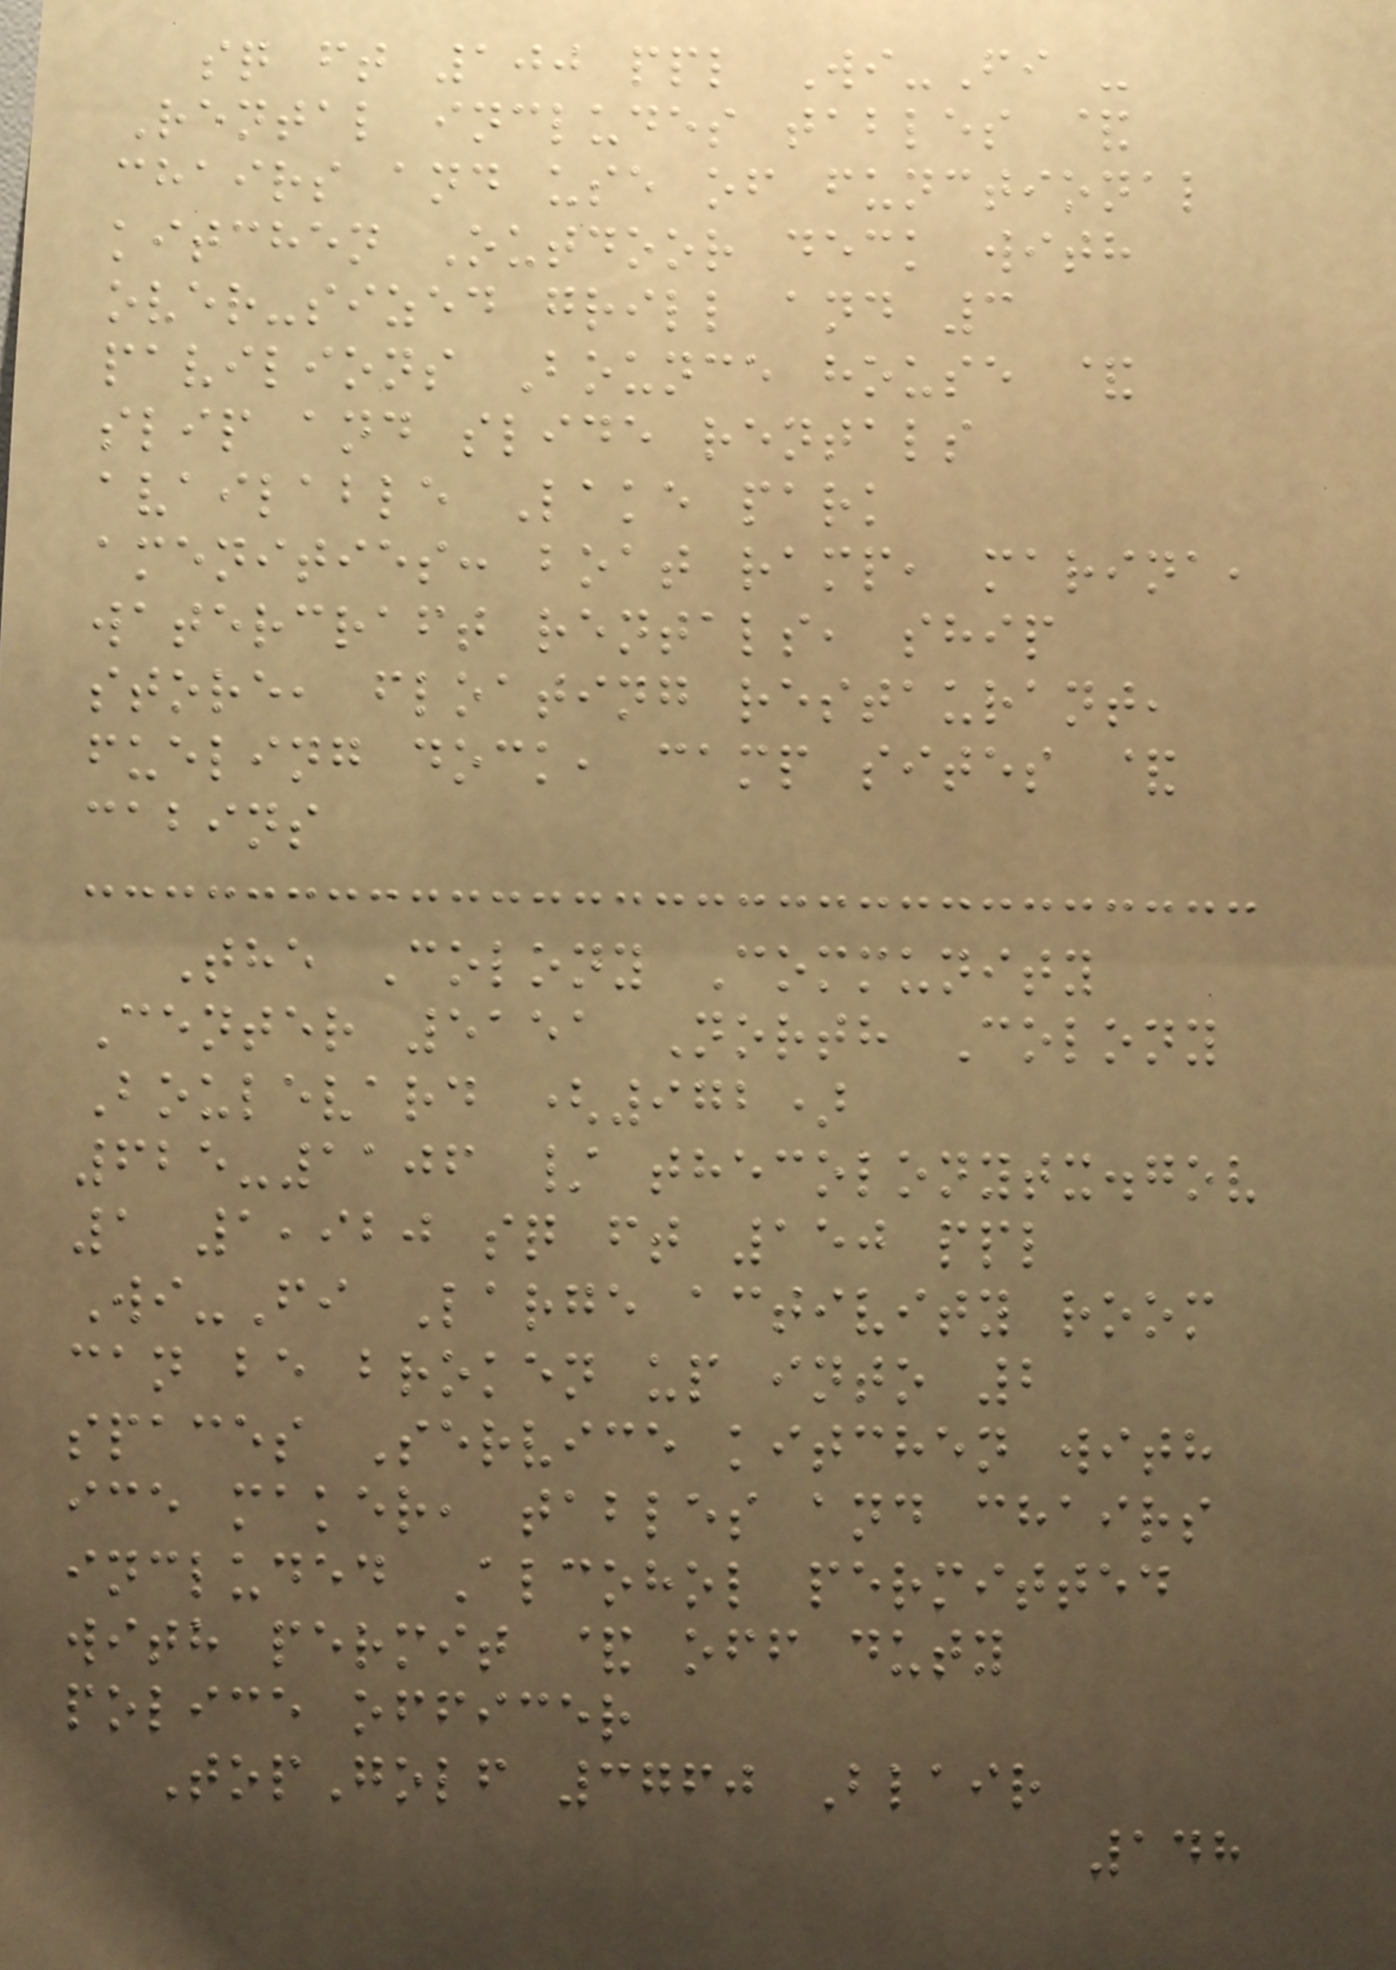sq ft 100 ppl Wi-Fi -
Rental includes tables &
chairs and use of functional
kitchen Outdoor deck with
over-sized grill and 3
pavilions Bounce house &
slip and slide rentals
available Lake park
amenities: boat ramp, marina,
watercraft rentals, ship
store, floating restaurant,
fueling dock, camp sites &
cabins
The Colony Community
Center 5151 North Colony
Boulevard (972)
625-1106 / thecolonytx.gov
1 1,920 sq ft 150 ppl
Wi-Fi Large activity room
can be broken up into 2
spaces Service kitchen with
ice maker, tables and chairs
included Alcohol permitted
with permit & off duty
police officer
TopGolf 3760 Blair
148
